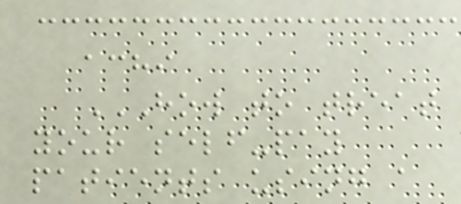achi
HOW TO TREAT
YOUR SELF-PAY
PATIENTS USING A
